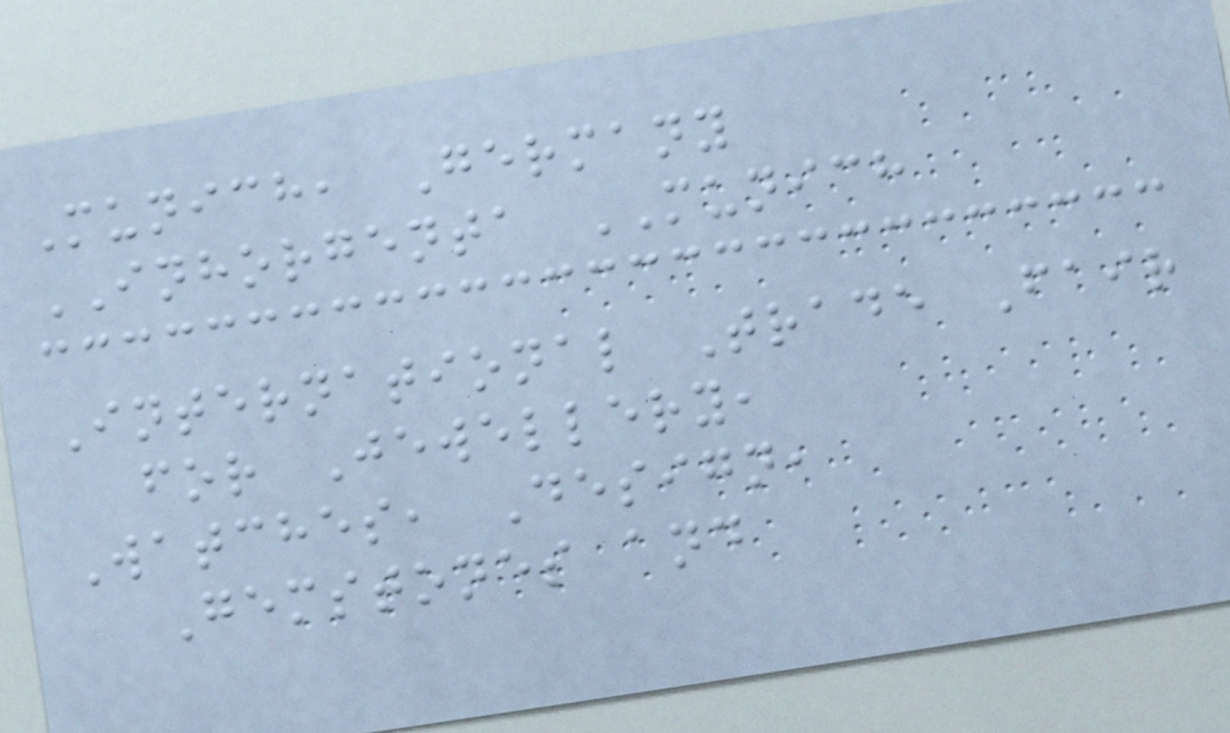Munich, Germany
INHORGENTA MUNICH
International Trade Fair
for Jewellery,
Watches, Design,
Gemstones and
